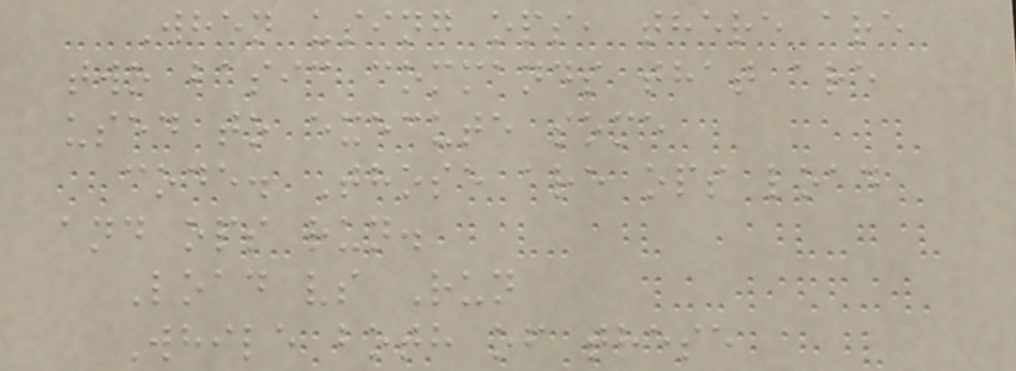When using ops, there are
two basic commands that are
used to execute some
code. Those are ops load
and ops run.
Load vs Run
While both of these
